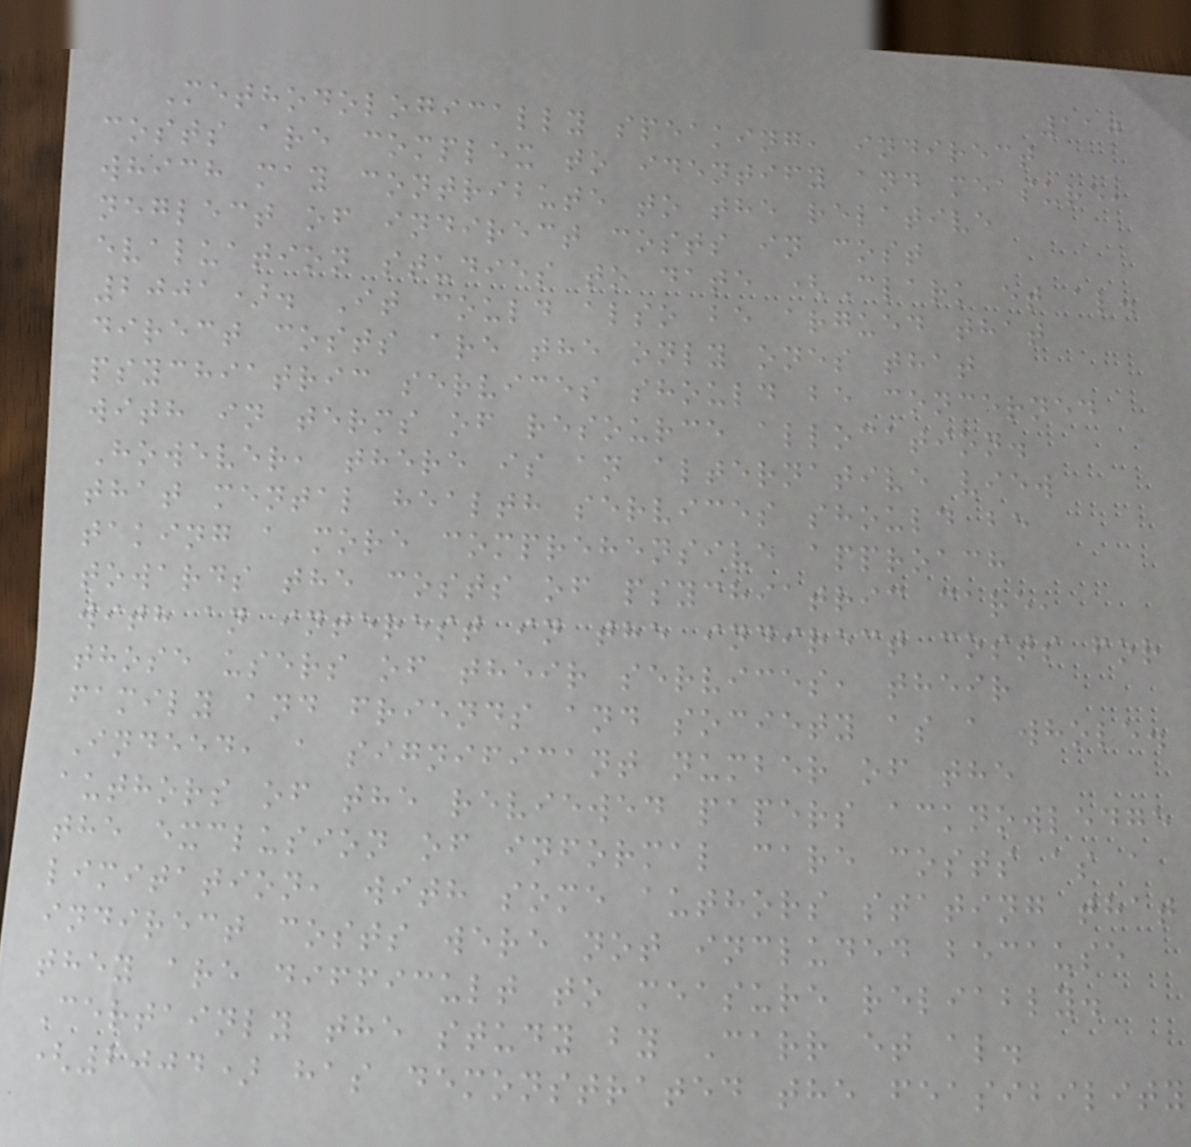110
Methodologically speaking, indirect
costs are complex to identify and measure,
which may contribute to the relative
neglect of indirect costs in cost
evaluation studies to date (Clark et al.
2001). It could also be argued that
direct costs are the only ones that
psychiatric services should be concerned
with in terms of resource allocation.
However, there is an alternative view
that mental health services should be
taking a more comprehensive approach
towards the costs of psychiatric care,
with an interest in the indirect costs for
those users of their services, their
family and friends and society as a whole.
Indeed, a significant number of the
authors of the reviewed papers acknowledge
the exclusion of informal care costs as a
limitation, with some authors stating that
indirect costs were not included because
they are difficult to measure reliably.
Certainly the study by Carr et al.
(2004) has demonstrated the feasibility
